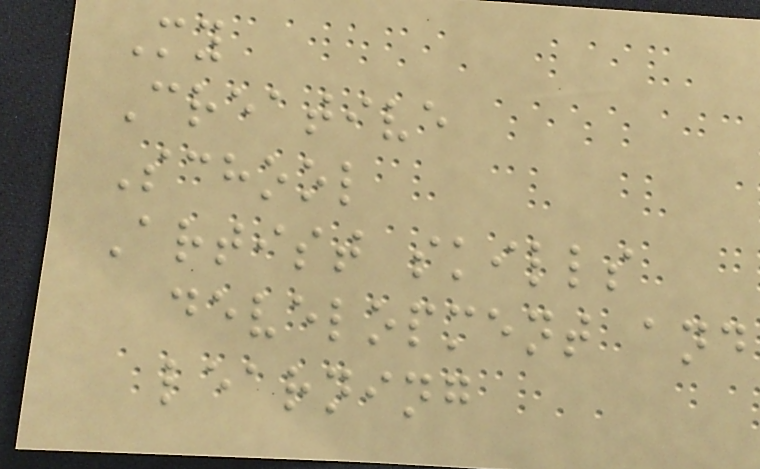My
Creative
School
Artist skills
development and
learning
